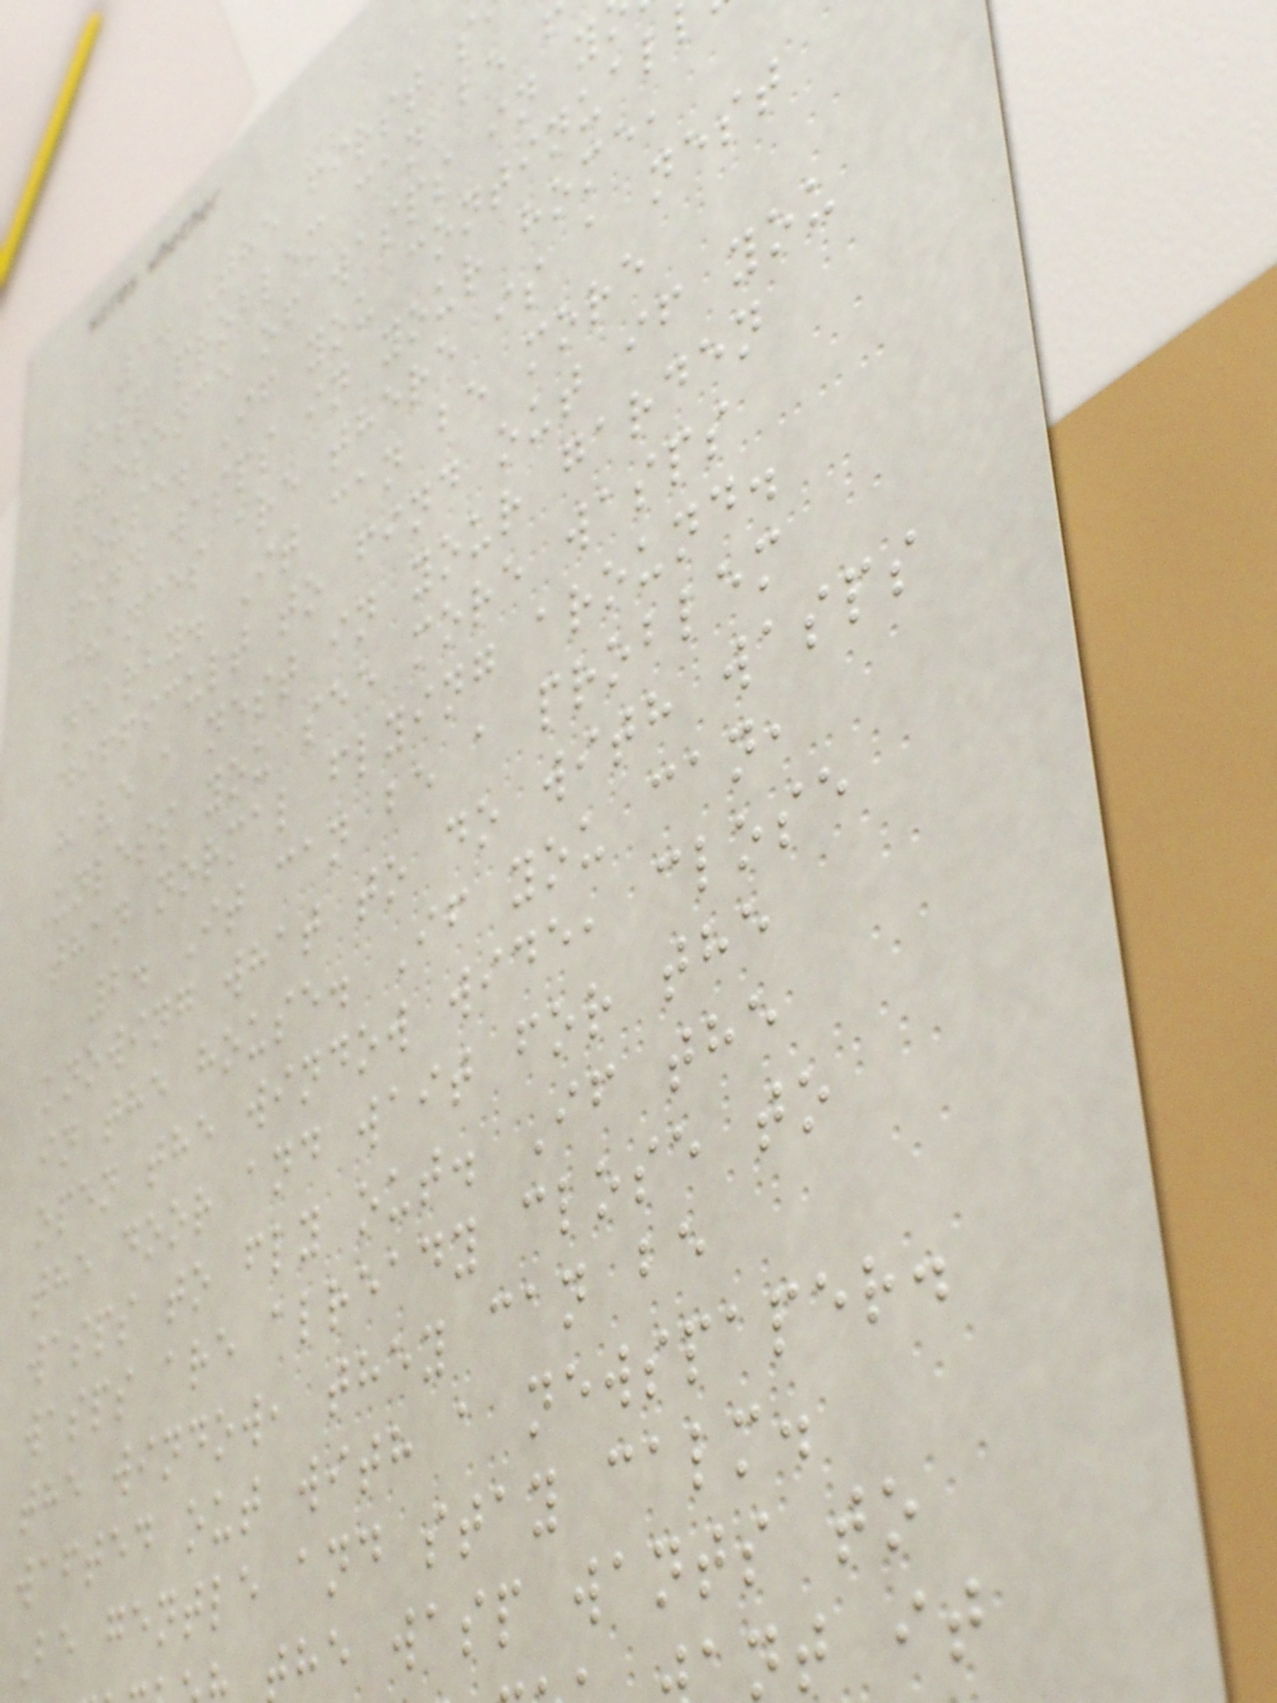1. The first s
wasp problem can be
presence of wasps in y
house. If you continual
find wasps in your home,
chances are there is a nest
nearby. It can be more
difficult to find out if you
have a nest in your garden
unless you see more wasps
than normal flying around.
2. It can be a problem
knowing what to do with wasps
in the house. If you can,
open the window wide, close
the door and wait for the
wasps to fly out. If the
wasps are already close to
the window, they can be
wafted out with a newspaper.
Be gentle and stay calm.
the wasp wants to
